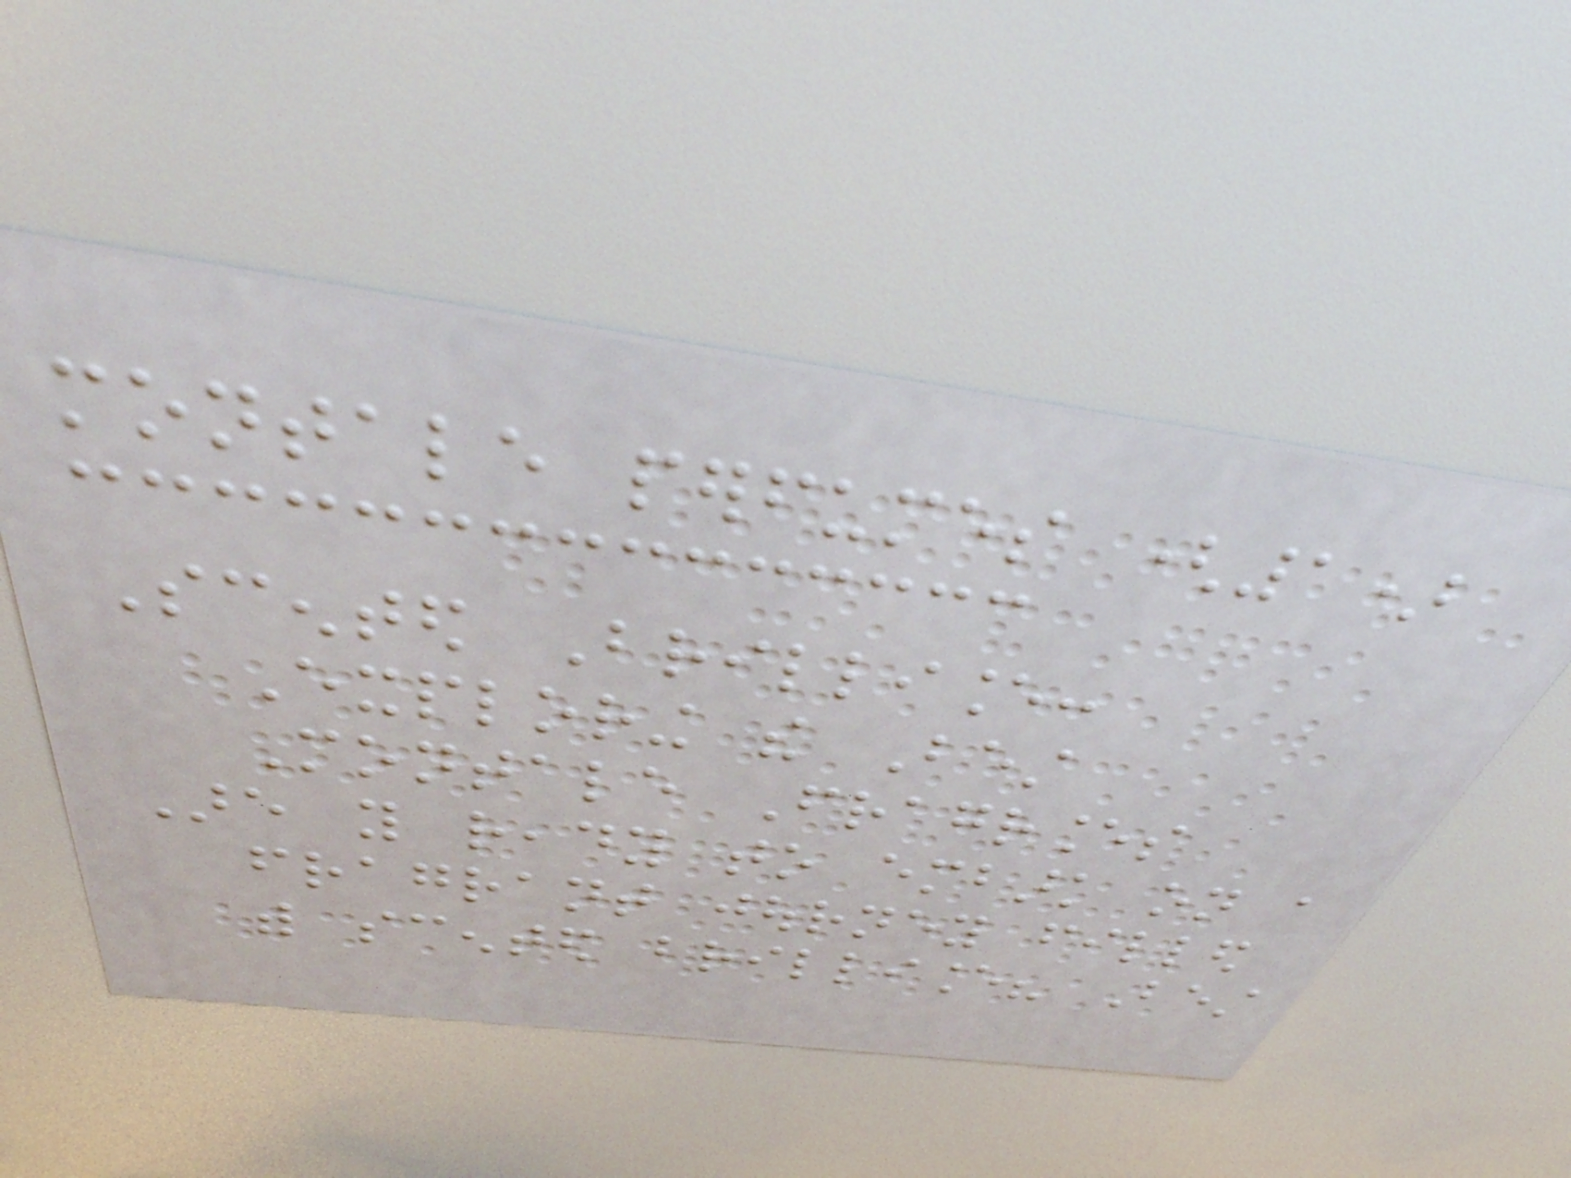montale perfumes (1)
Scented Brilliance:
Exploring the Best
Montale Fragrances
Are you ready to embark on a
fragrant journey filled
with scented brilliance? Best
